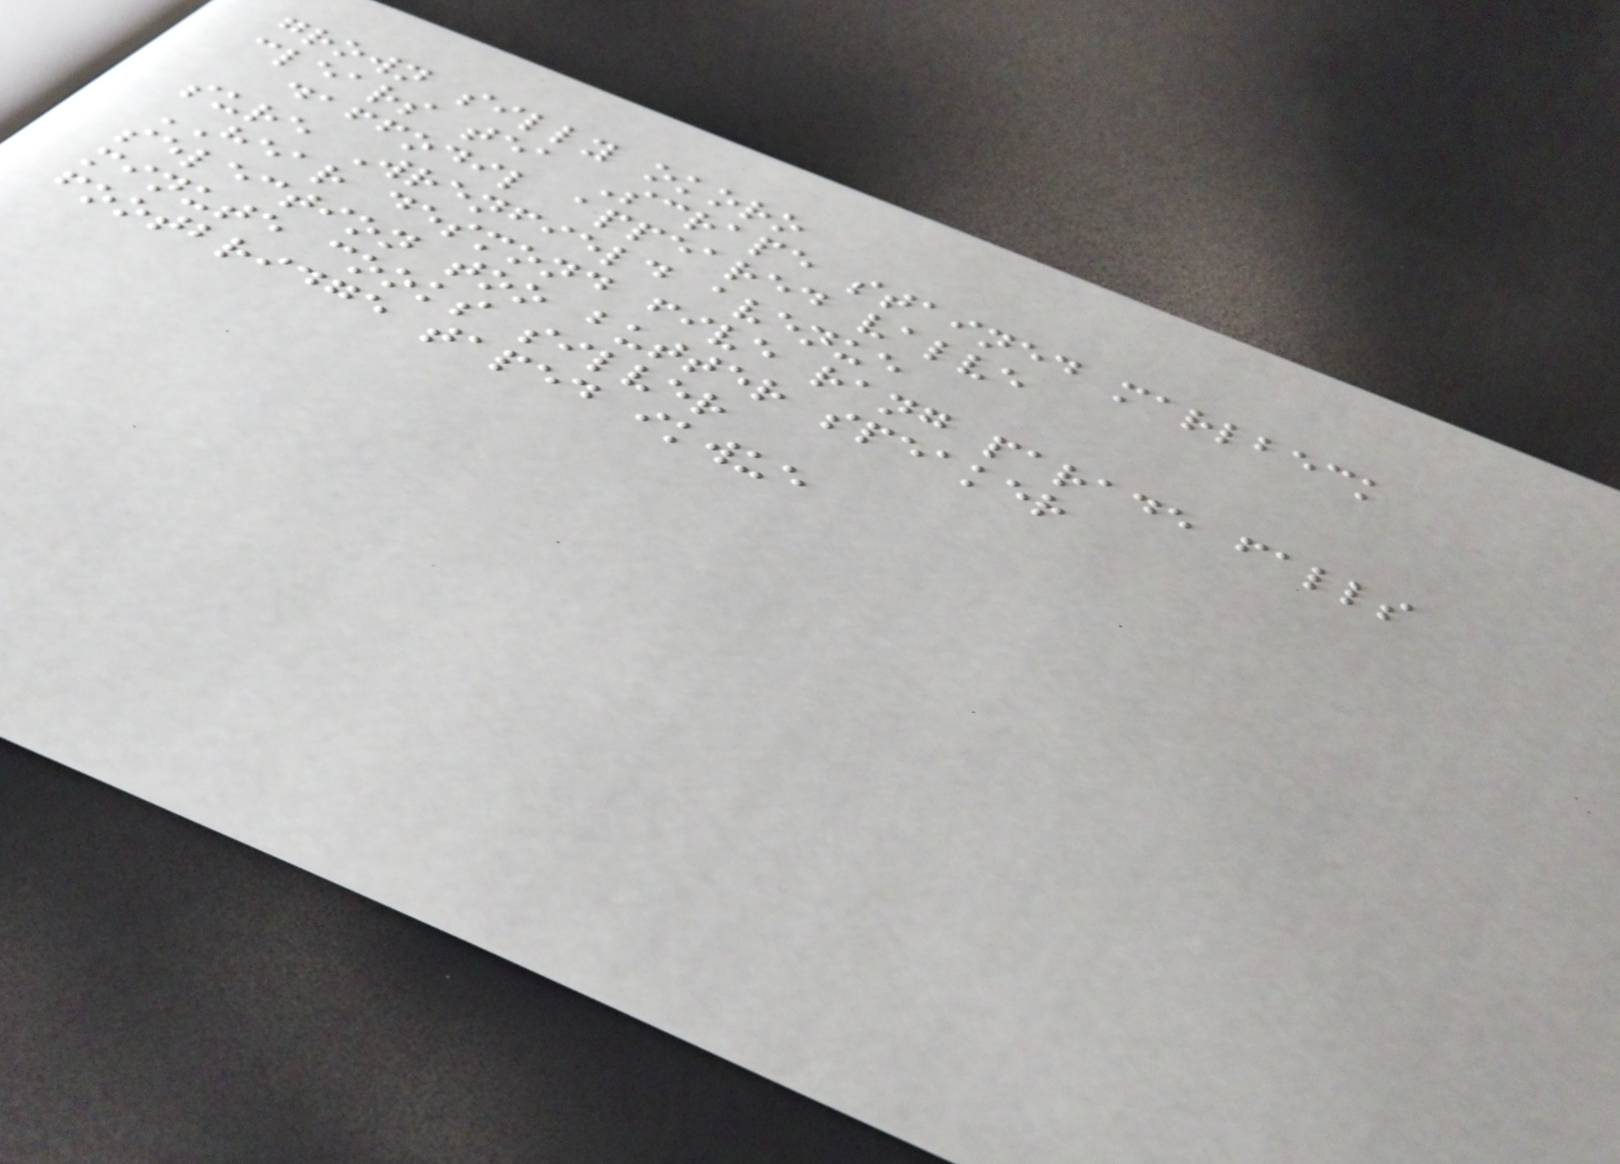grown silly okoro
clears tea Scrape stained marlbeck
daffodil appeared valve
sure Wrenfield avenue
HEAR desmond five rang parade falls
selection too butter speaker
minute cooks silver
footbridge taped ikwue
